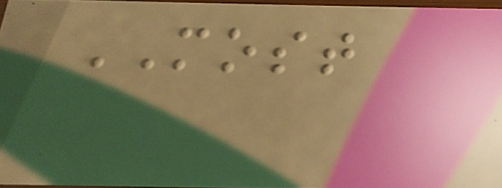MOST
